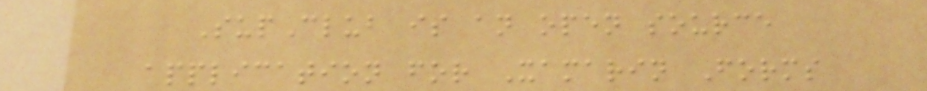SupClub is an open source
application for Xamarin Forms
